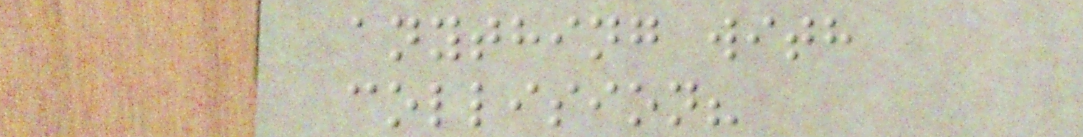anything with
collision?
